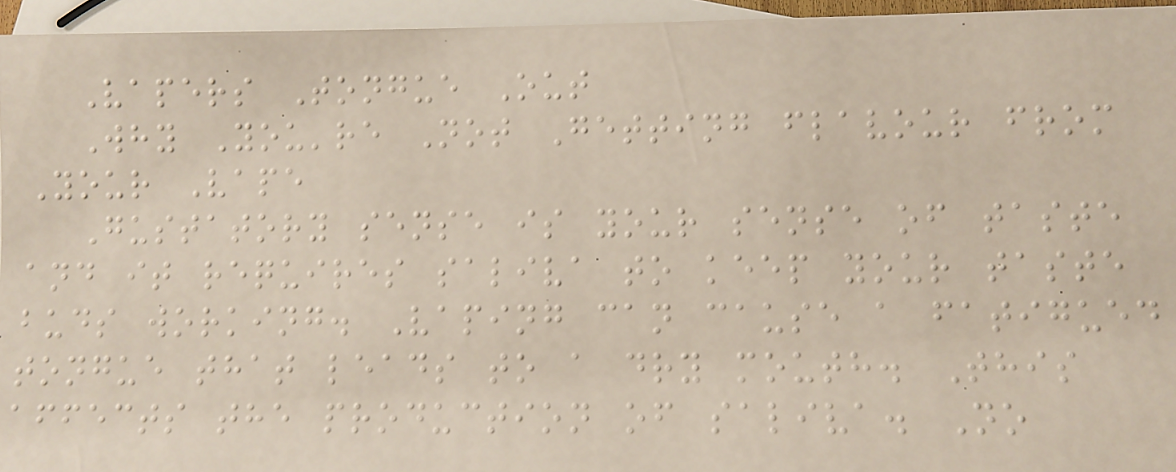Vapers Tongue Out
Why You're Not Getting flavour from
Your Vape
Gustatory sense is your sense of taste
and it requires saliva to keep your taste
buds working. Vaping can cause a fatigued
tongue that leads to a dry mouth. This
affects the production of saliva. No
